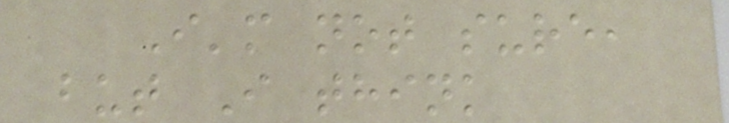I'm not sure,
but I think
